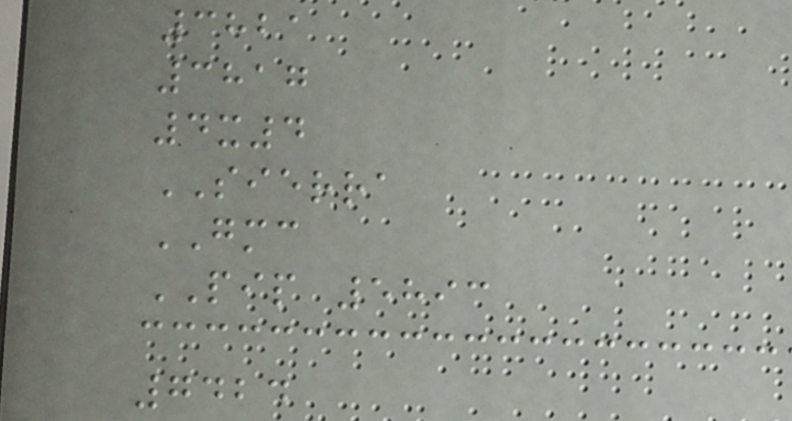3821
3817
4x4
SIERRA
GMC
PIP 5893
7424
